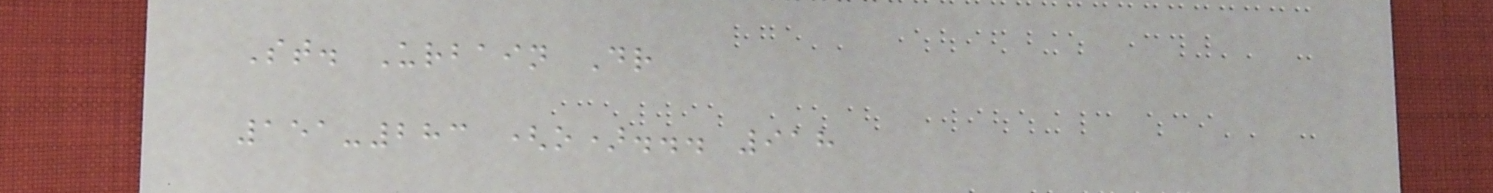St. Urbain Dr
151-283 (o)... 918
